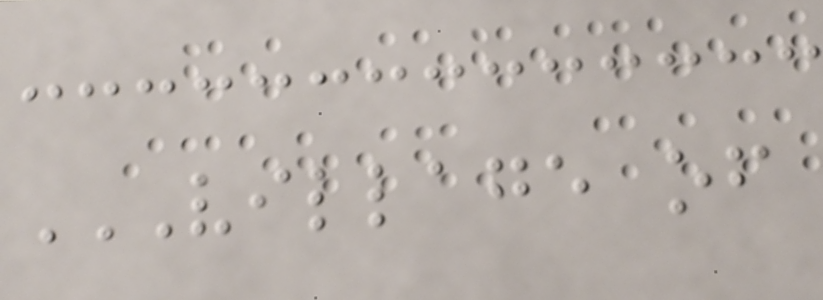VILLAGE OF
